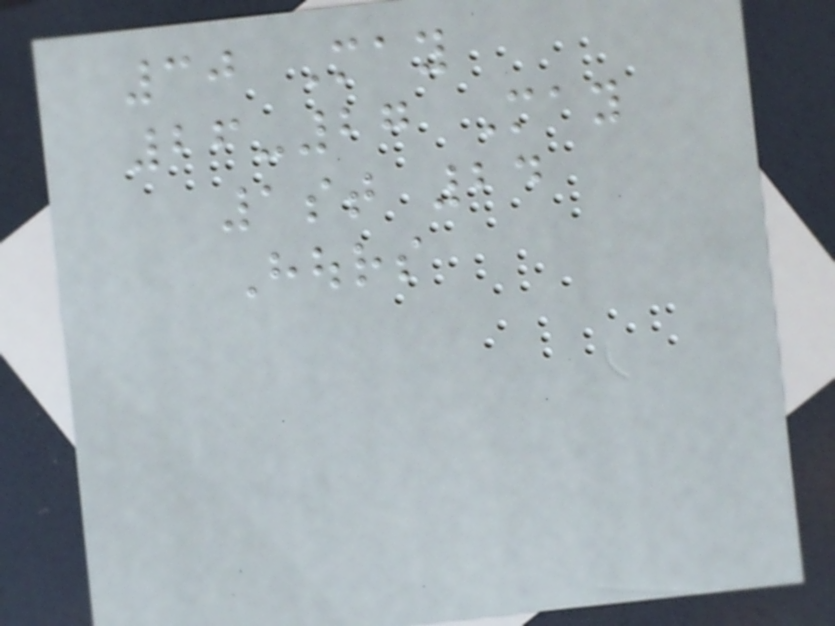30 May
26-27 May
1st 24
Hours
